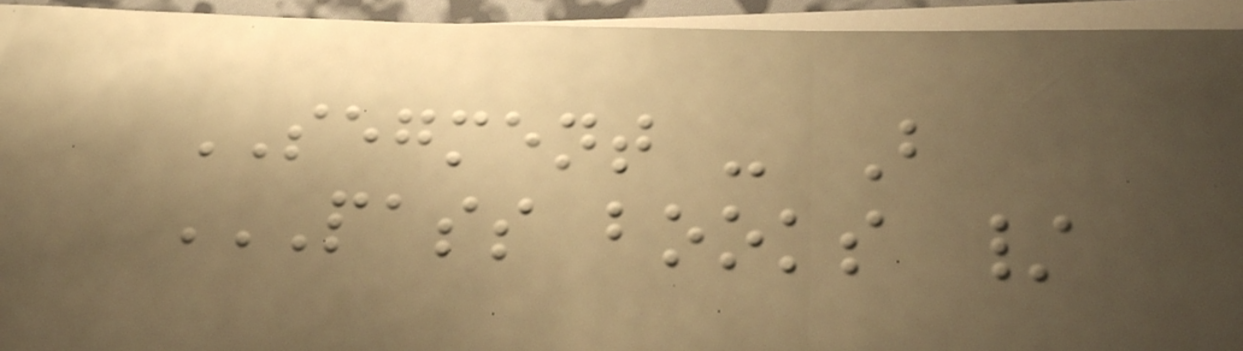SEGMENT - B
PASS BOOKS /
